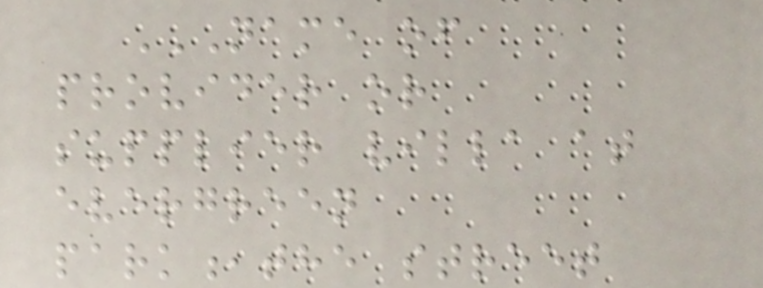NAME OF
PROVIDER OR
SUPPLIER VILLA AT
EVERGREEN
PARK,THE STREET
